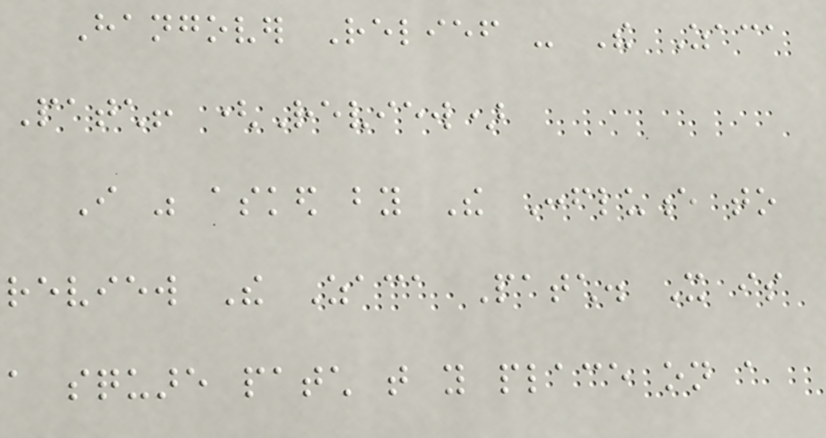Hangover Relief - The Zaca
Patch! (Review)
I was asked by The Confluence to
review The Zaca Patch. It is
a square patch that you place on a
